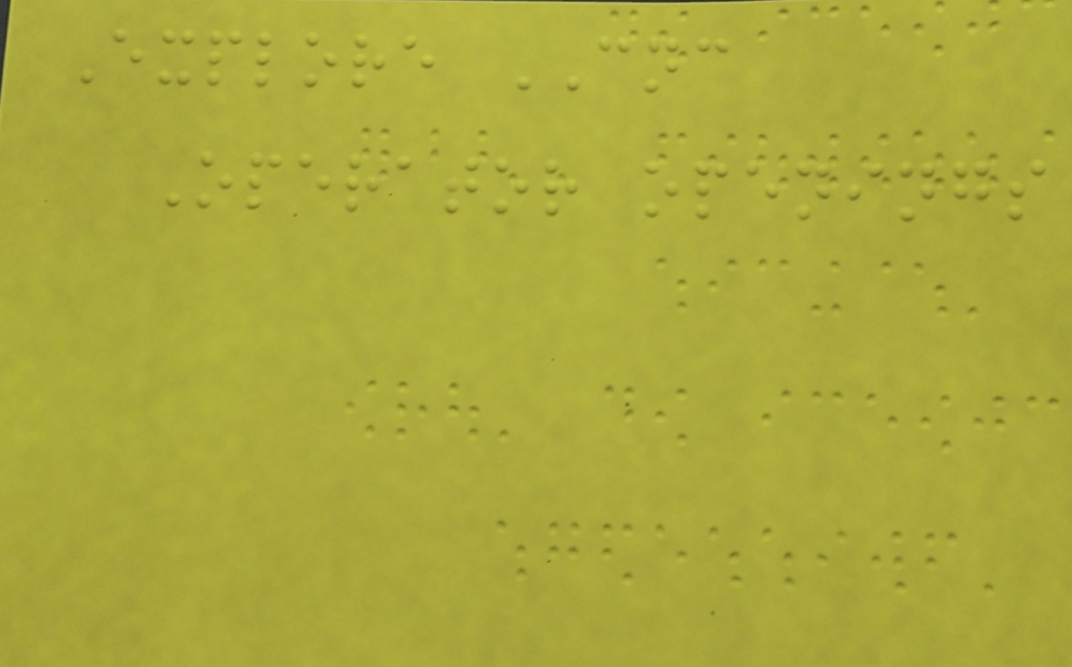Explore CNC
Operator openings
